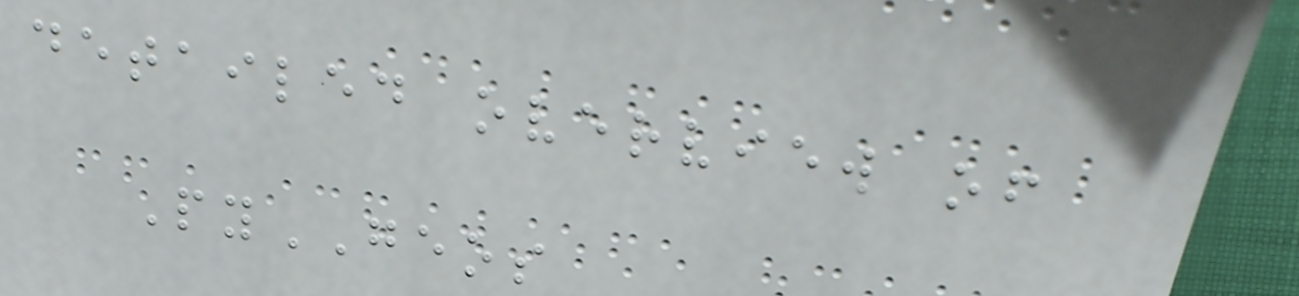detailed overview of
PyGEOS
